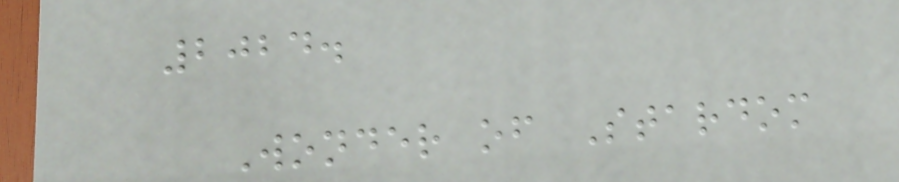2024.
Wonder of Stardom
